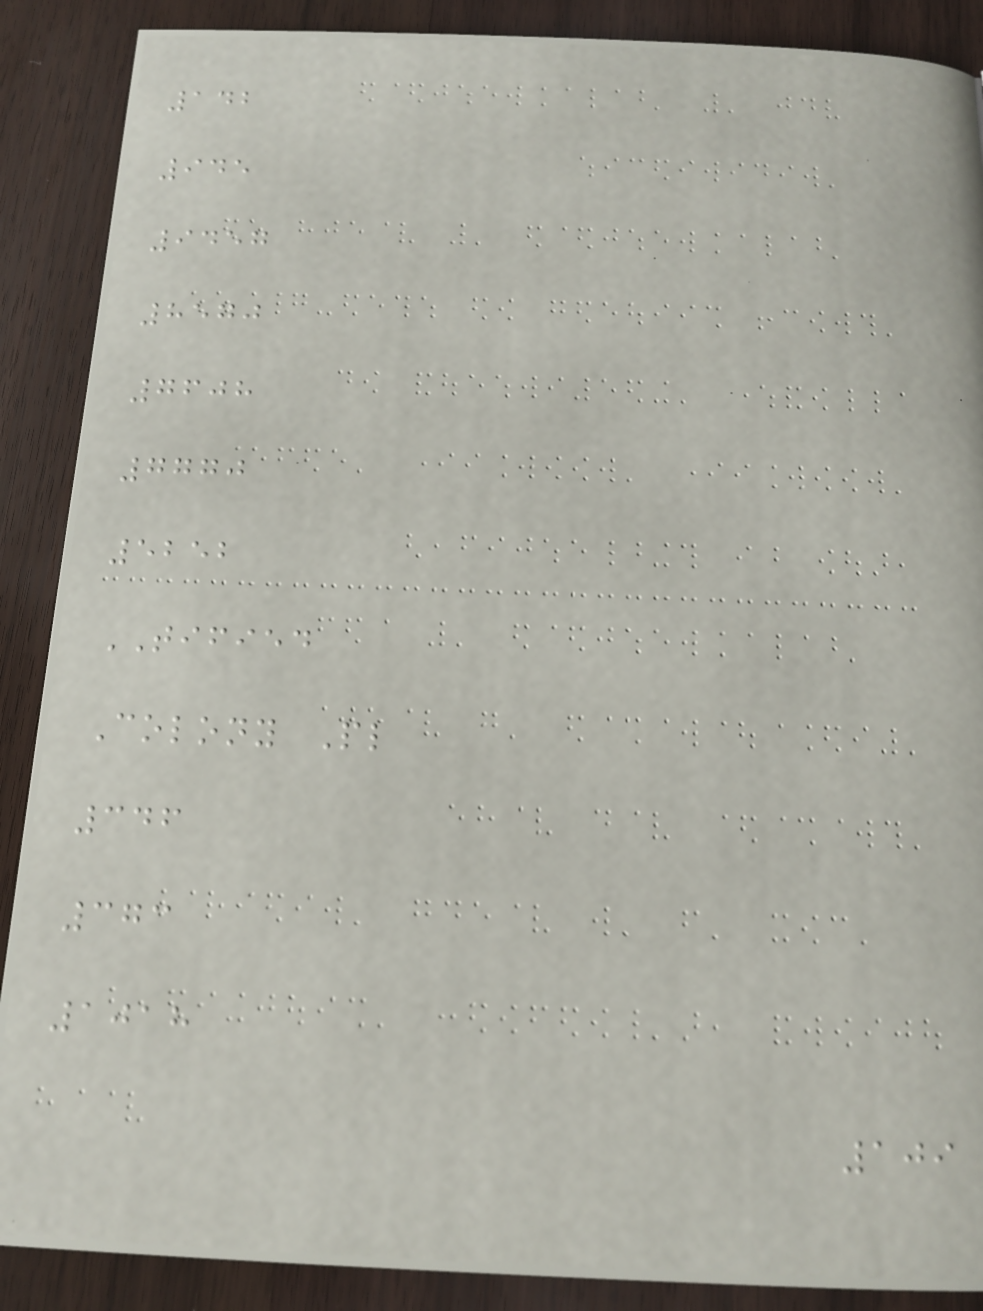142
945
9457
8570
7608
7770
5252
TIFIED
Colony Pl
346
373
1018
109
